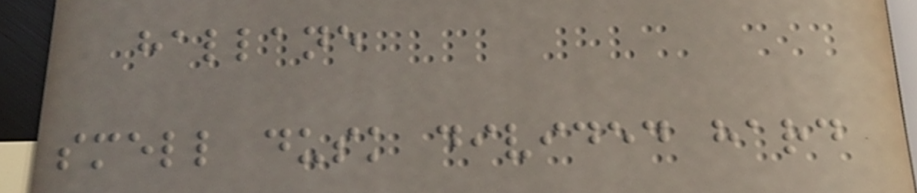hallane
smell dusk divided hard
